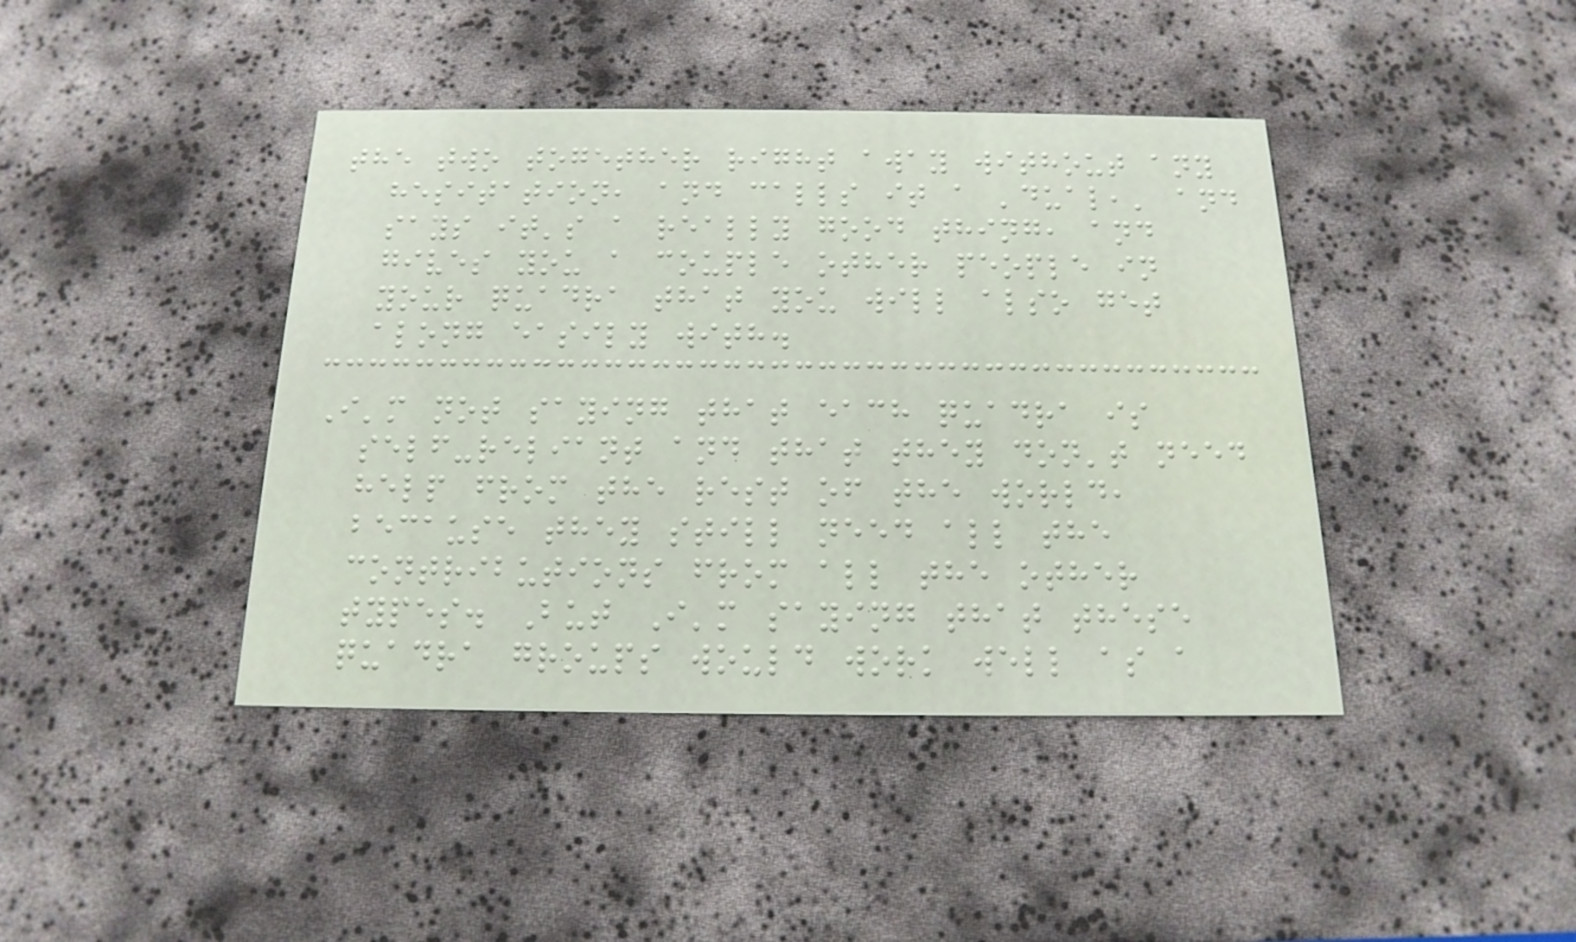the two together right away without any
hesitation, and calls it a 'dual,' and
says it's a really good thing, and
gives you a couple other people in
your quadra that you will also get
along easily with.
I'm not saying that each quadra is
self-reliant and that they don't need
help from the rest of the world,
because they still need all the
contributions from all the other
types. But I'm saying that these
quadra groups would work well as a
